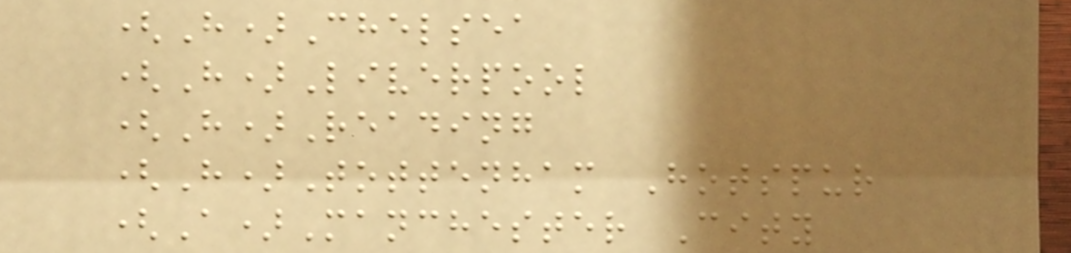(H)Chelsea
(H)Liverpool
(H)Reading
(H)Tottenham Hotspur
(A)Manchester City
